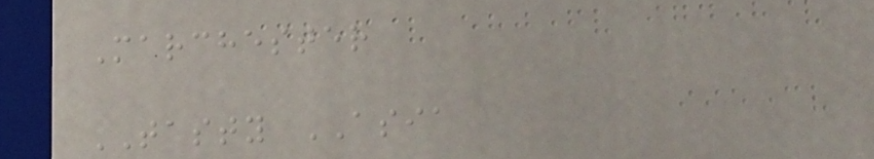Marchester
TASTY ASIA
